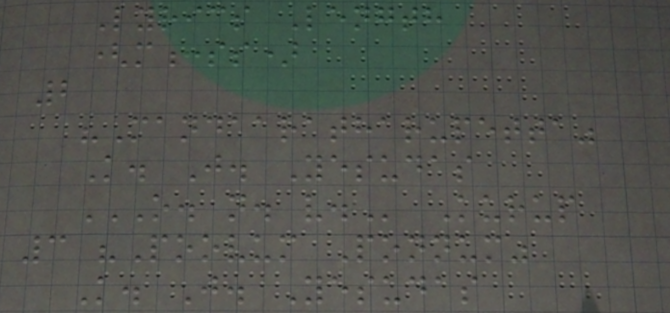Lyrics Length
(m:ss)
2
"Mandaaratharupetta"
K. J. Yesudas
O. N. V. Kurup
3 "Poovum Ponnum"
K. J. Yesudas
